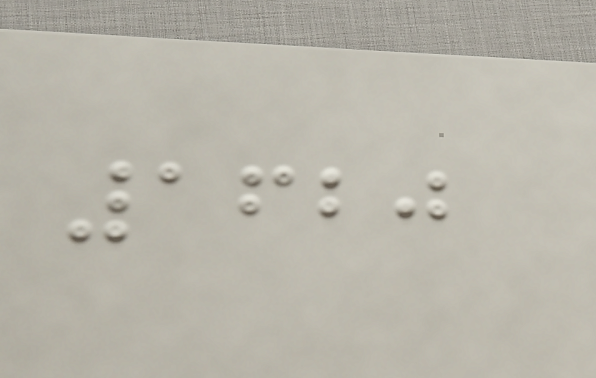1620
